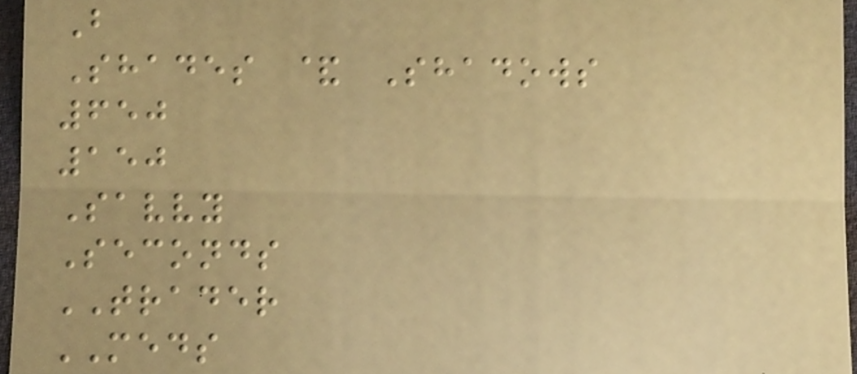B
Shades & Shadows
650
150
Savvy
Seconds
TRADER
MEDS
